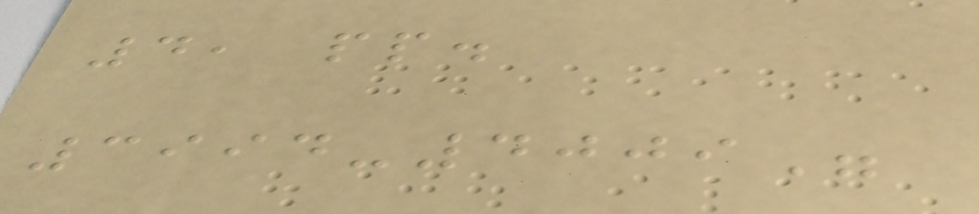4, pp.
3994-4009"
